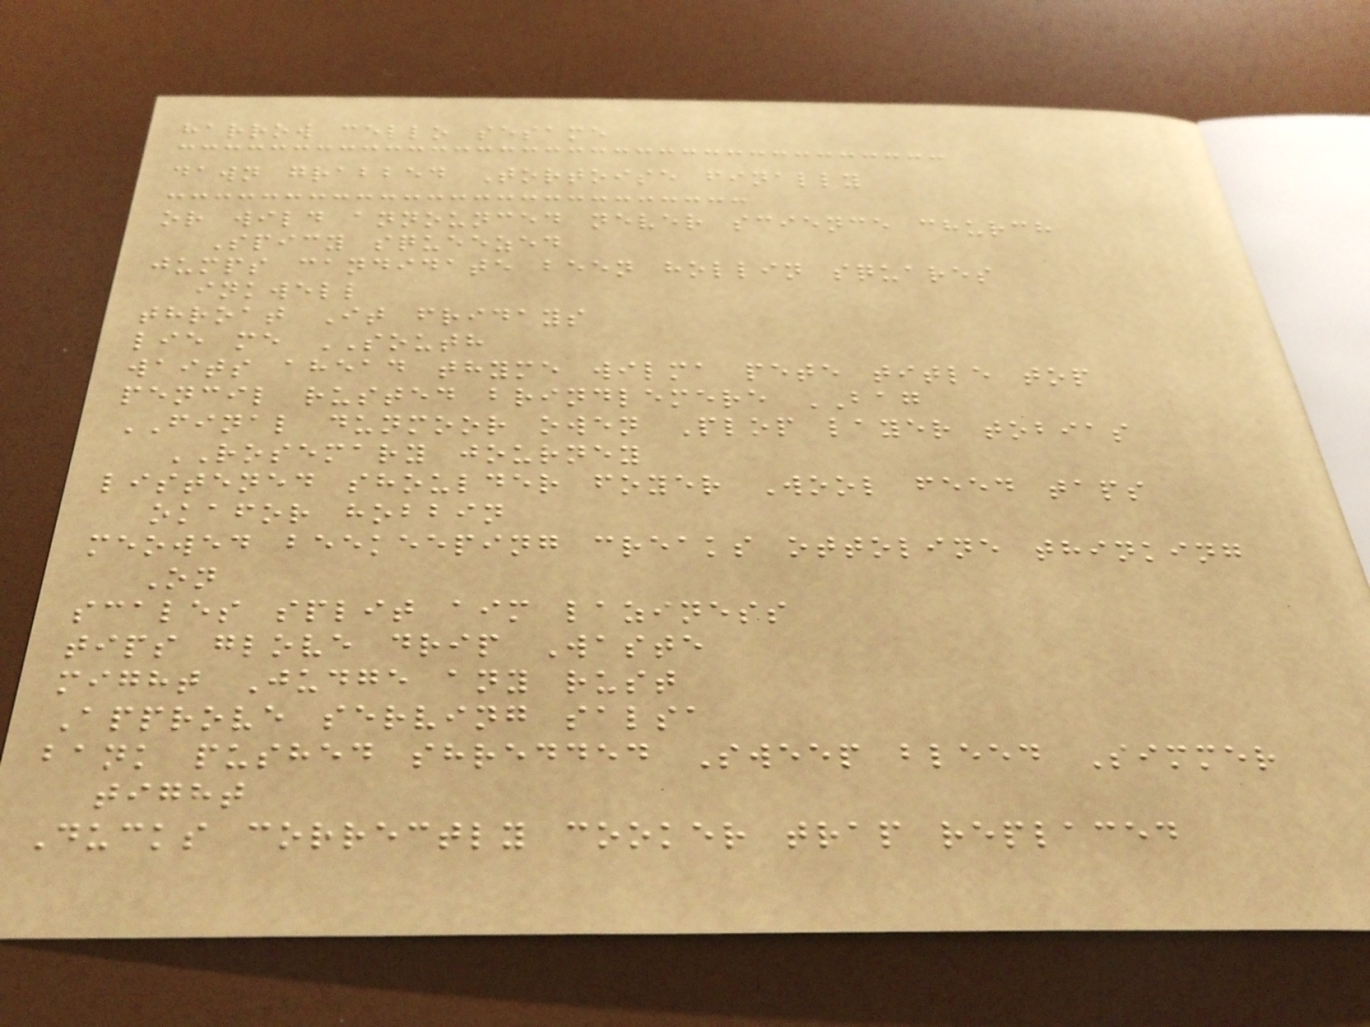harrow cello sesame
dawn grabbed Tortoise finally
or wild announced never science church
Spicy squeezed
jumps candidate been hollin squares
inkwell
throat It fridays
lie me SOUTH
waits ahead thyme wilma pete title top
pencil rusted brindlemere BAG
FINAL dunmoor owen Plop layer tobias
ROSEMARY journey
listened shoulder foyer Wool feed taps
okafor hobbin
meowed beekeeping creaks ottoline thinking
On
scales split aim laziness
tips glove drip Waste
might Judge any rust
Approve serving salsa
bank pushed shredded Sweep bleed Simmer
tight
Ducks correctly cooker trap replaced
